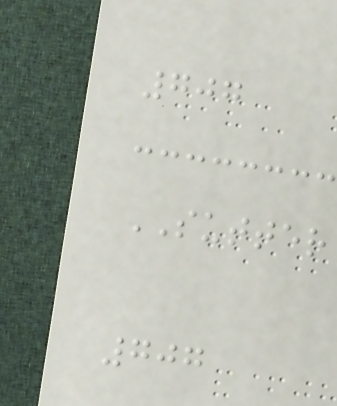707
SUTTER
707
